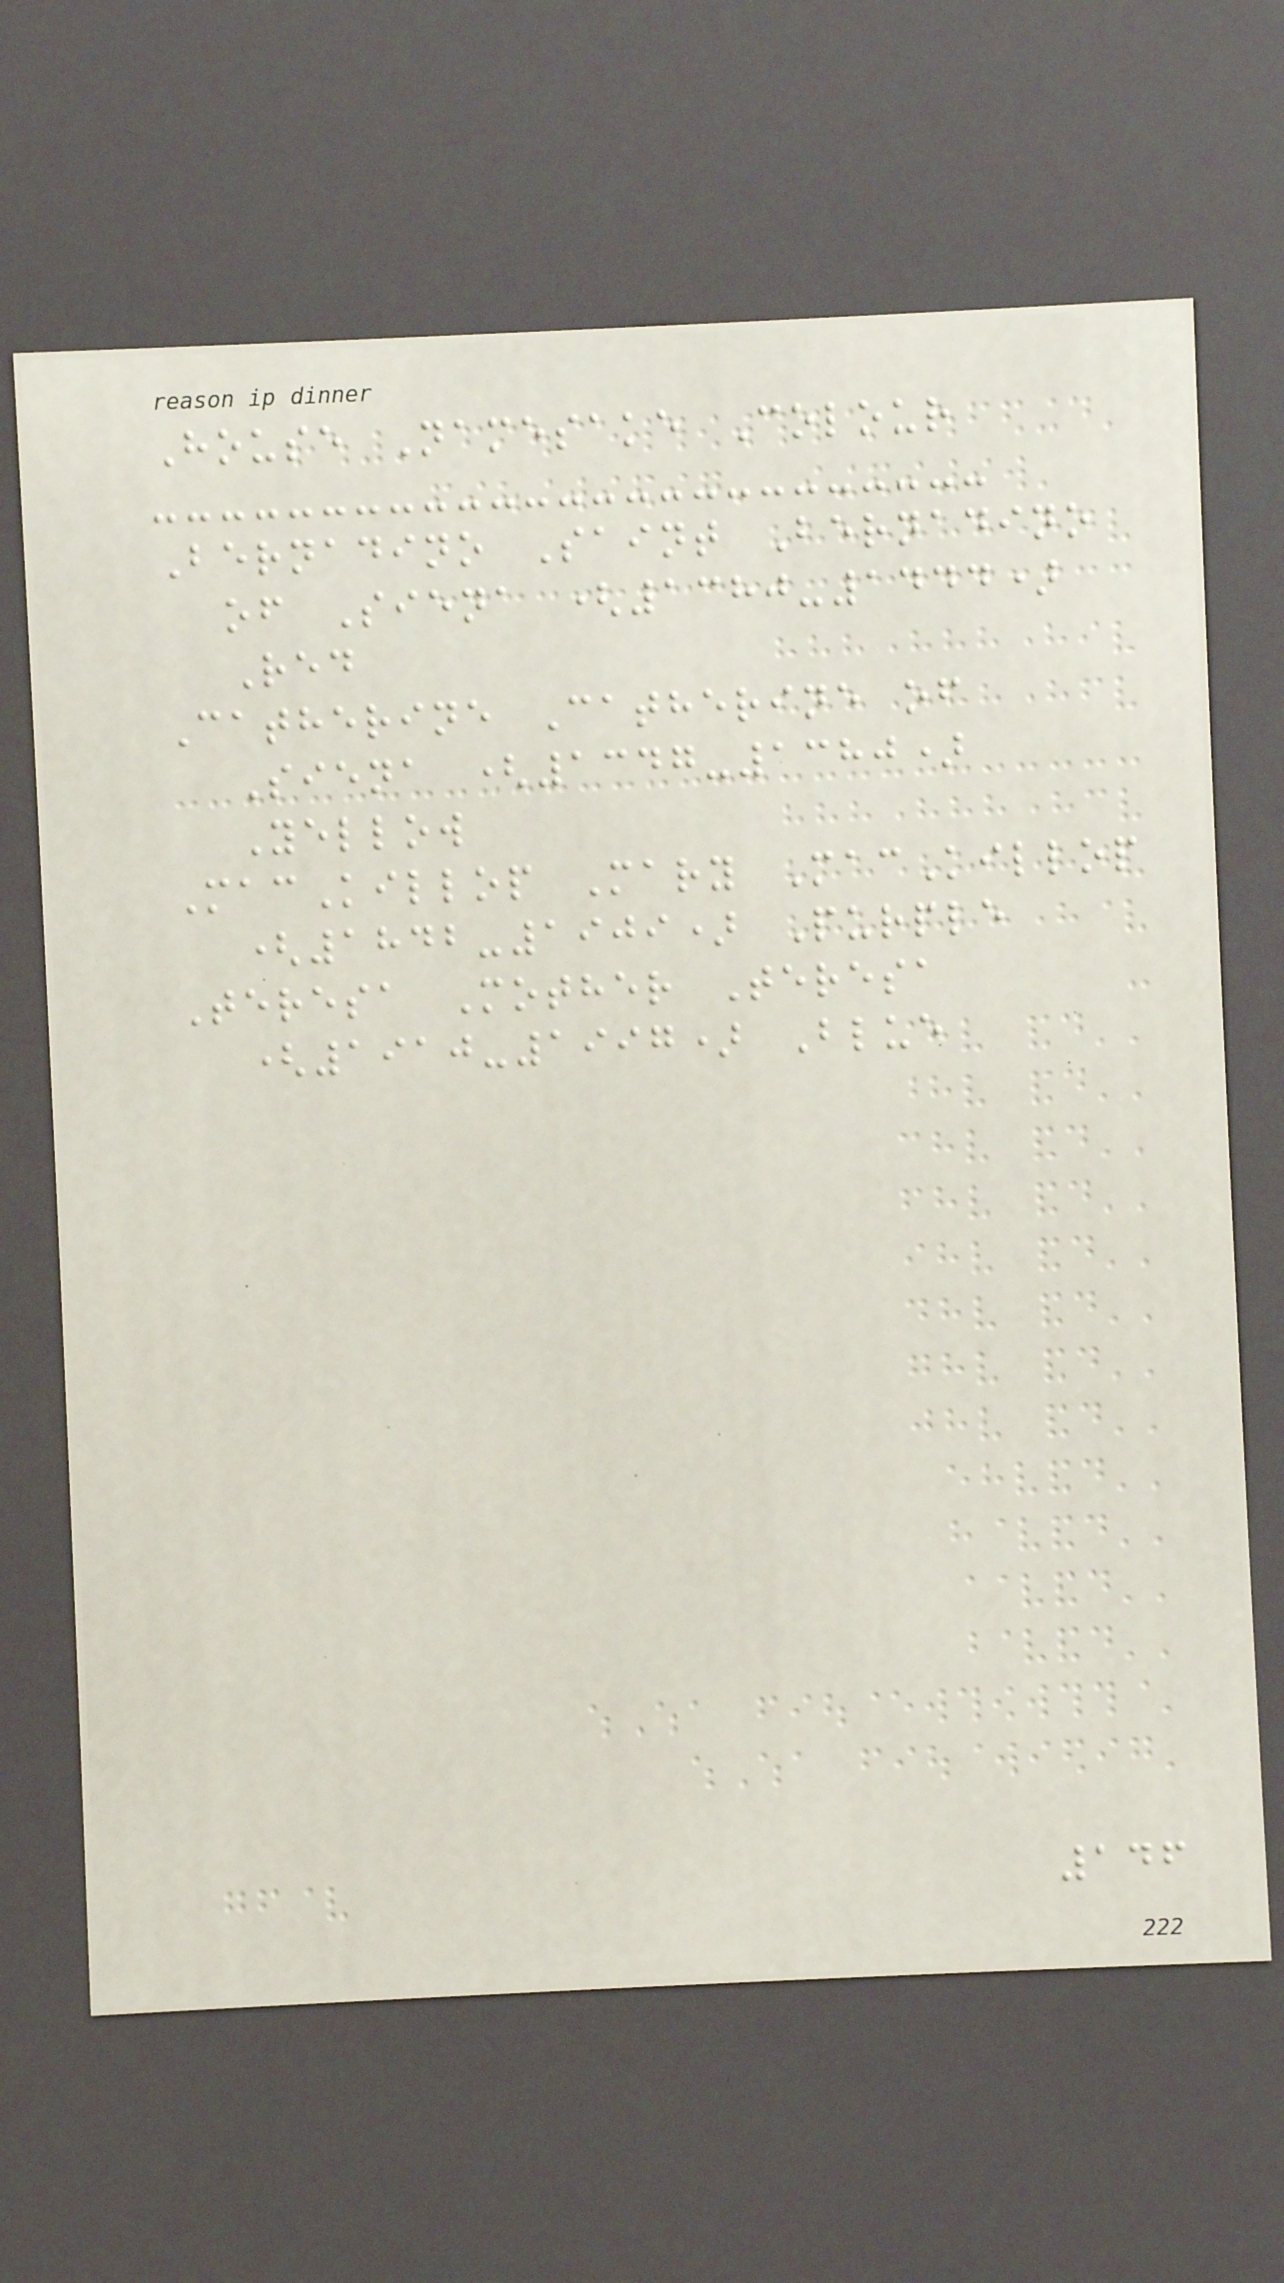House Namesake Colour
Bernadino Saint Bernadino
of Siena (1380-1444)
Red
Catherine Catherine of
Siena (1347-1380)
Yellow
MacKillop Mary MacKillop
(1842-1909) Purple
Teresa Mother Teresa
(1910-1997) Blue
146
